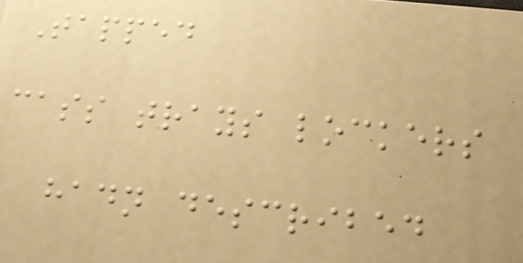Tapped
cass trays lockers
hadn described
